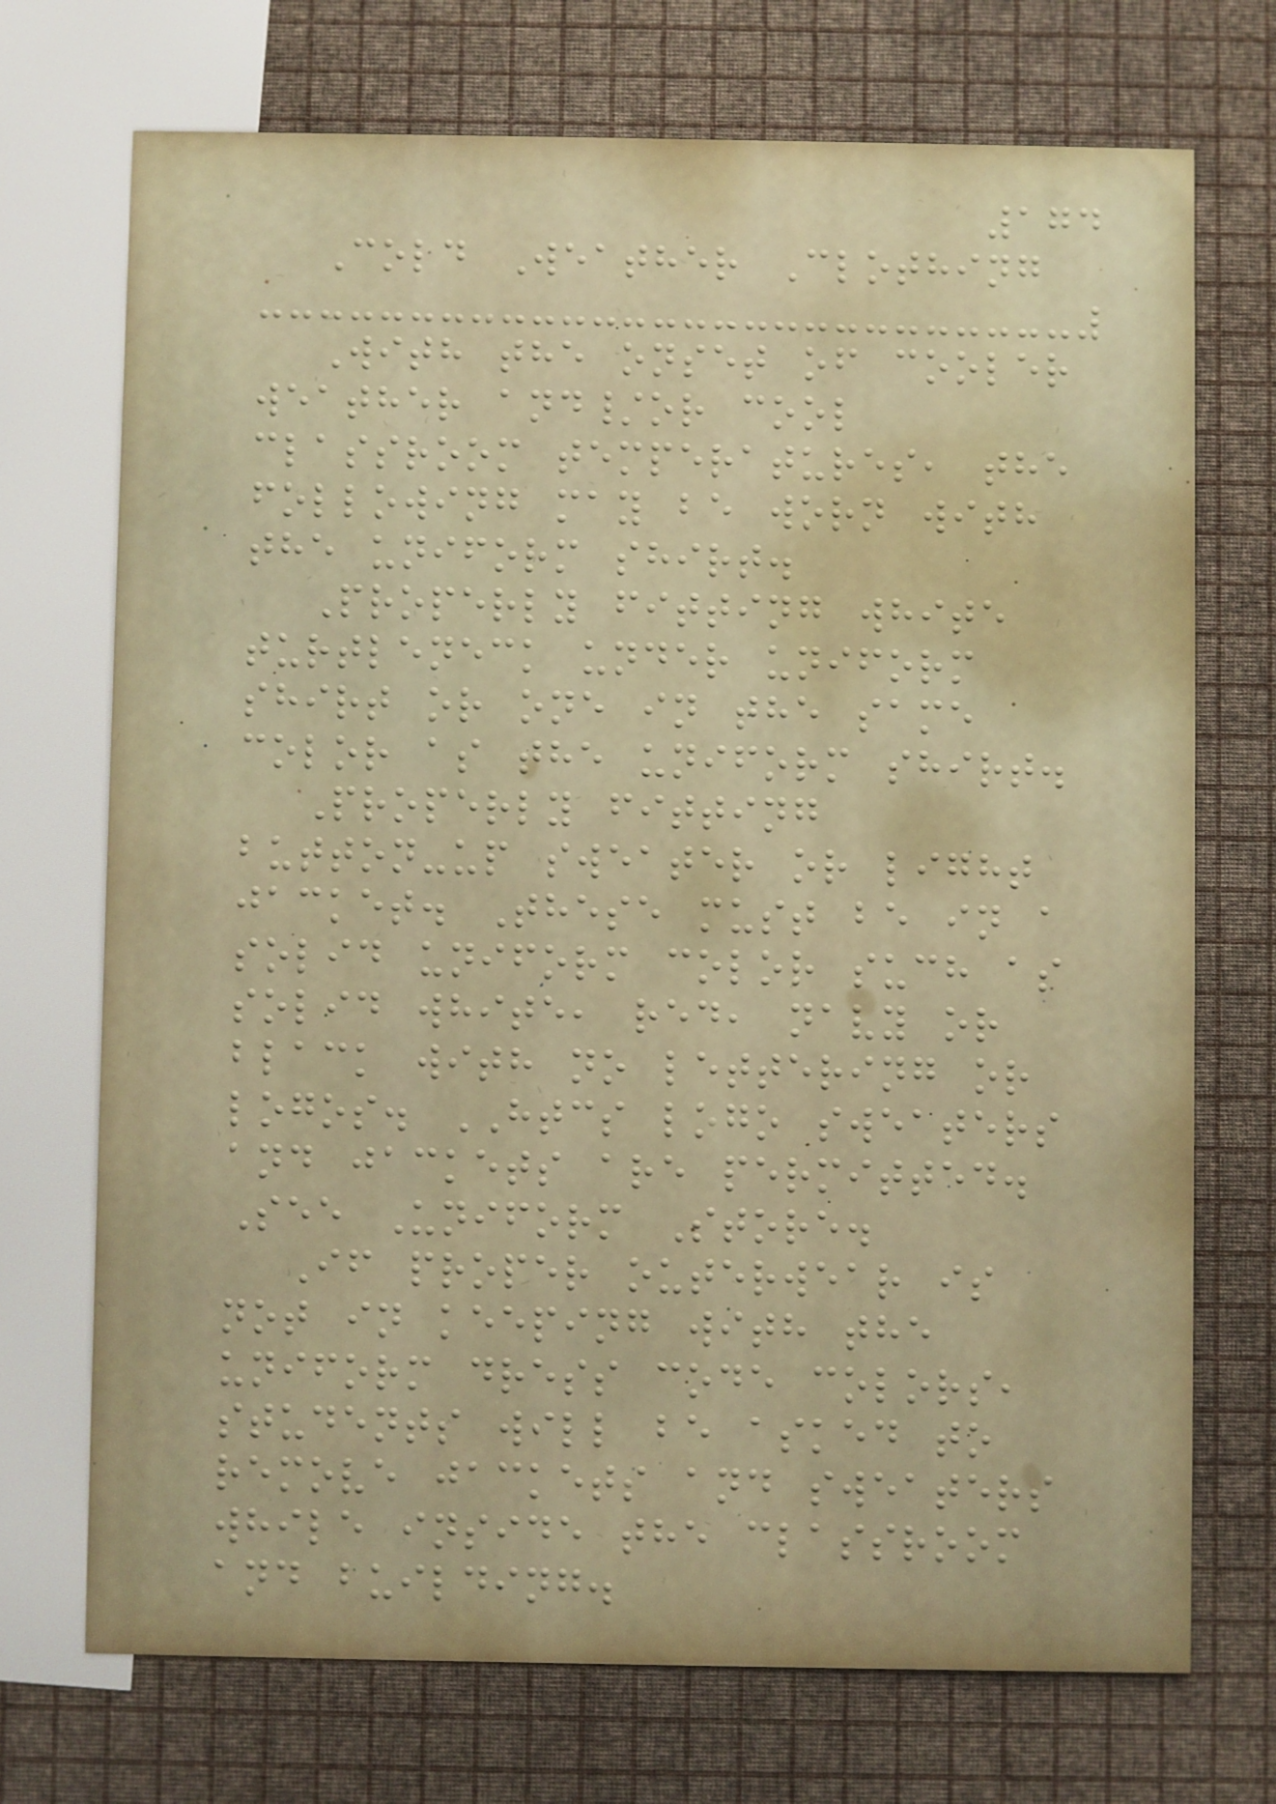174
Cold Weather Clothing
With the onset of cooler
weather and/or cool
classroom temperatures, the
following may be worn with
the uniform shirt.
Properly fitting white
turtleneck under uniform
shirt or one in the same
color as the uniform shirt.
Properly fitting
button-up sweater or light
jacket. These must be in a
solid uniform color such as
solid white, red, navy or
black with no lettering or
logos. HTCS logo sweaters
and jackets are permitted.
See Uniform Store.
If proper outerwear is
not in keeping with the
uniform dress code colors,
students will be asked to
remove jackets and sweaters
while inside the classroom
and building.
